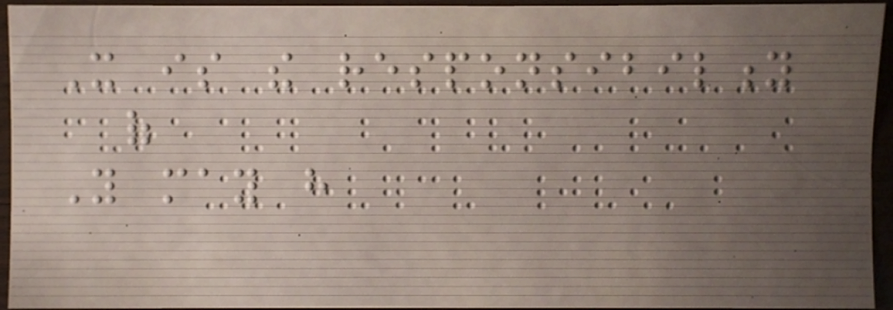It is the responsibility
of
You may have
